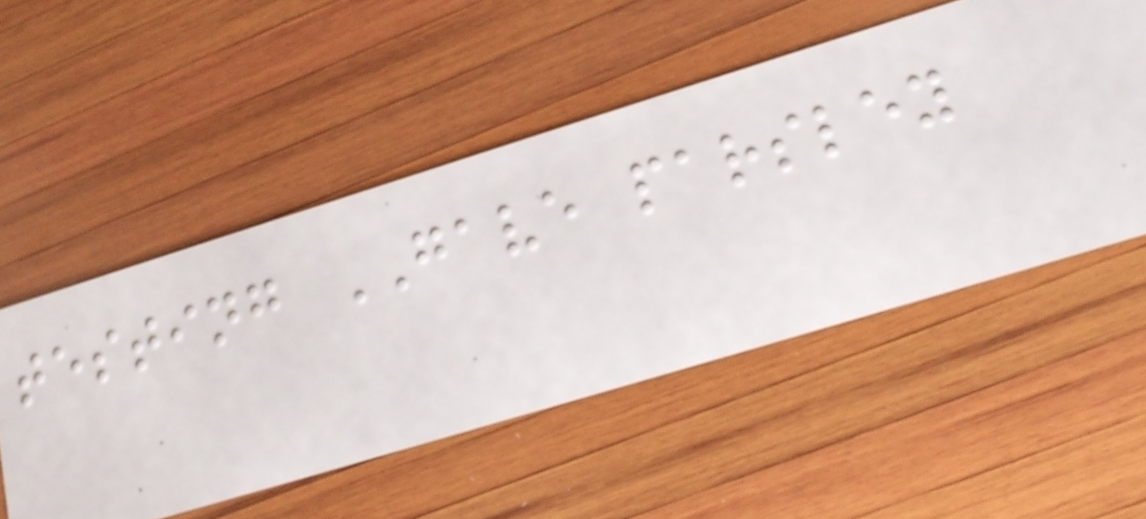testing GAVE parsley
